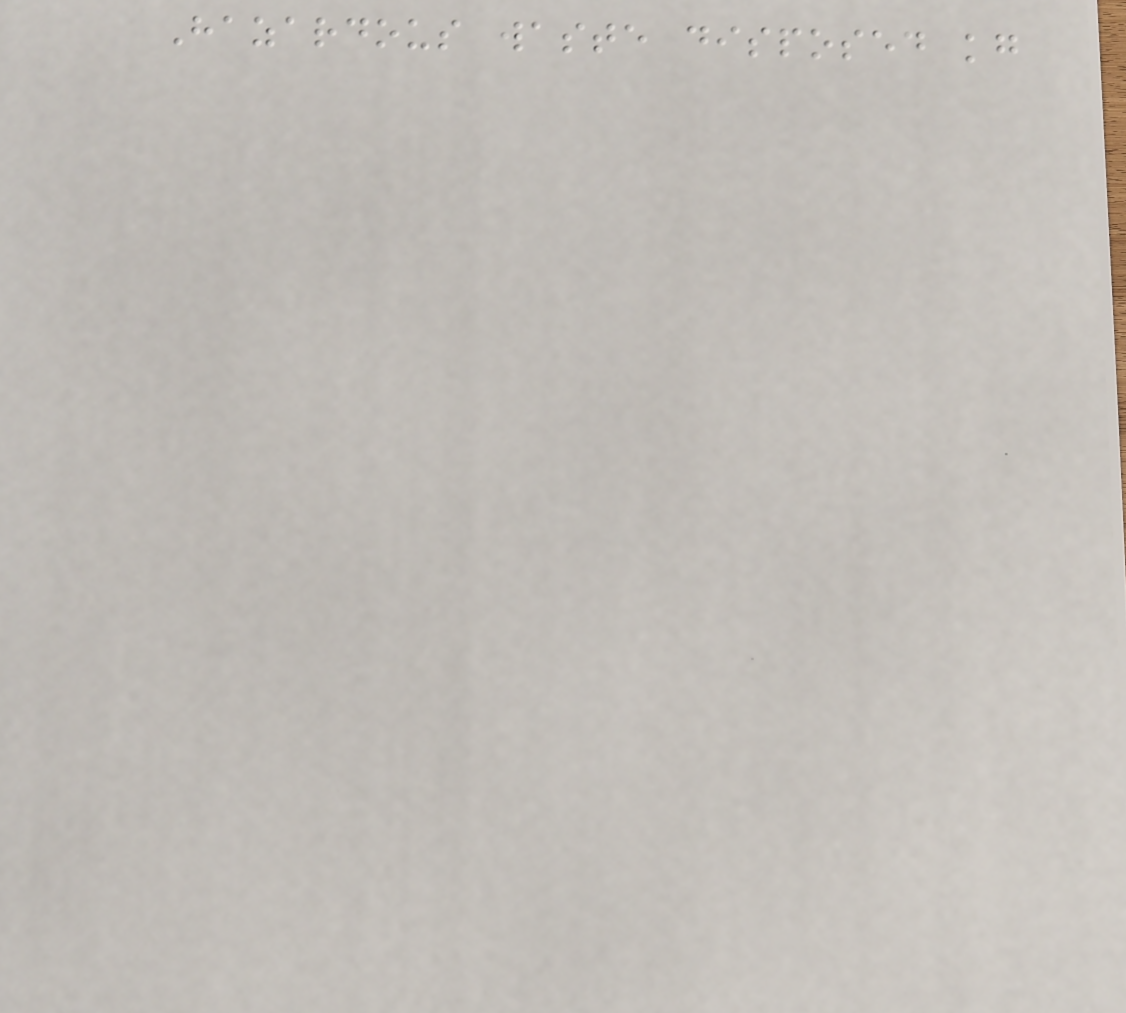Hazardous waste disposed kg
